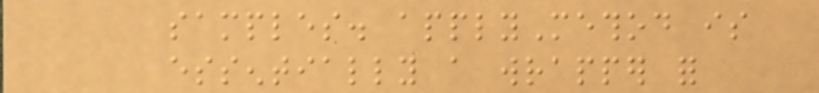samples. applyMethod is
essentially a wrapper for
